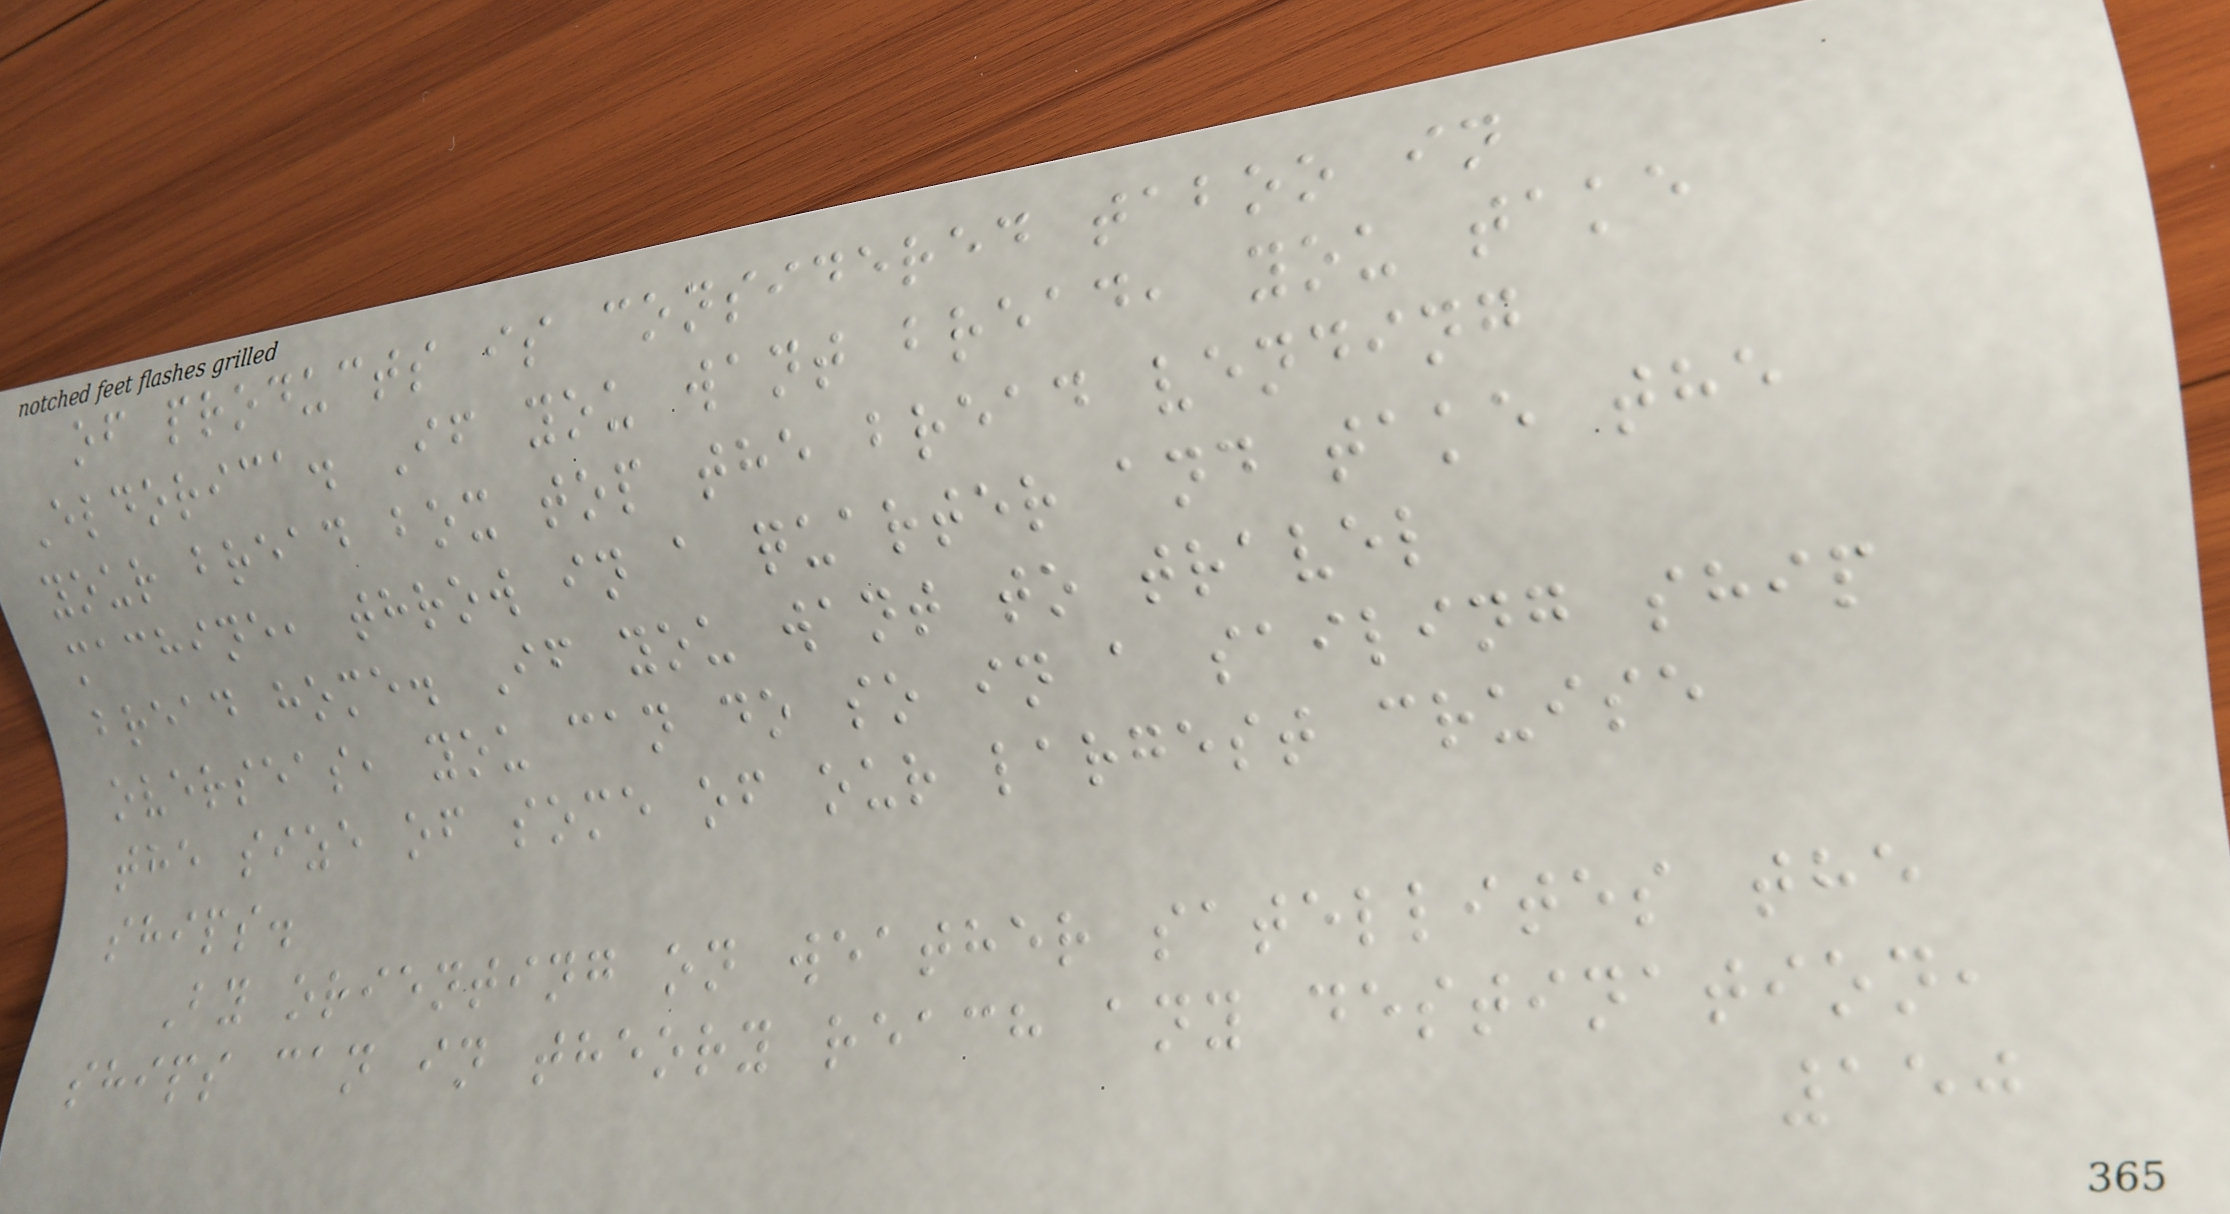of products is considered taboo in
Eldorica. If you want bread, you take
your bread box top the bread vending
machine, throw in a quarter and take the
bread home. If you want to travel
overseas, you can do so in a sailing ship
the size of some of our largest cruise
ships.
By orienting on weather satellites the
ships can in theory reach any destination,
150
